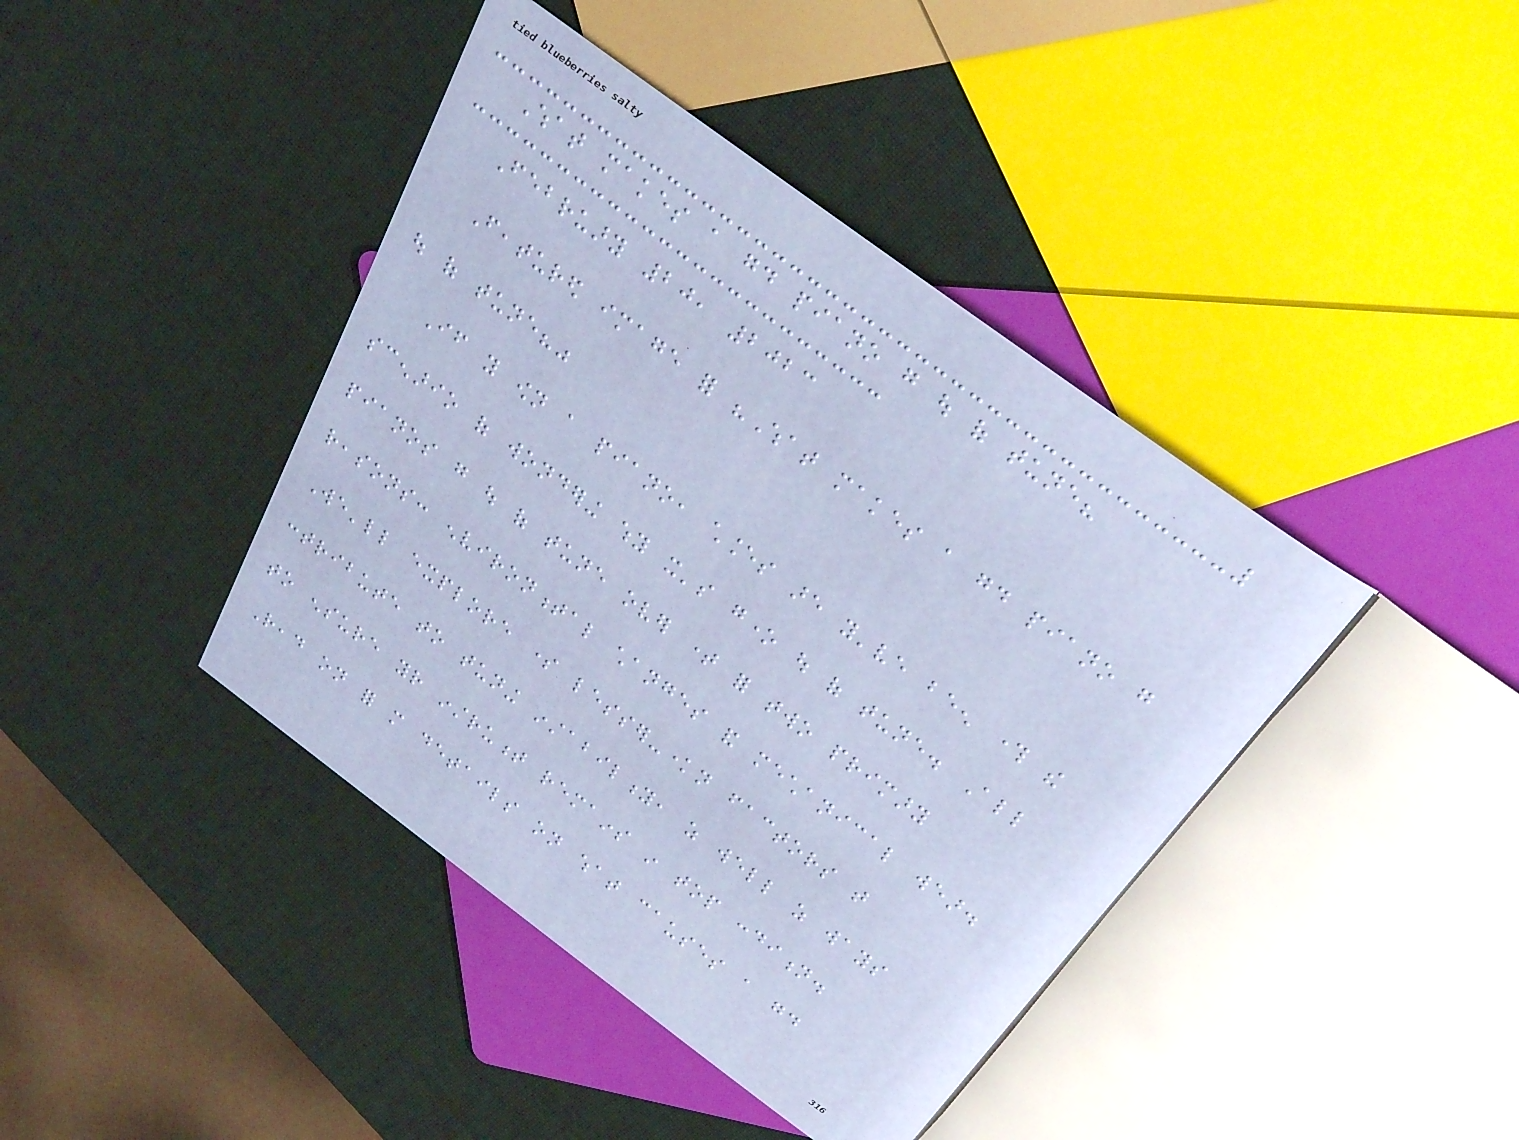What makes a good piano go out of tune?
February 20, 2023
Featured image for "What makes a good piano go
out of tune?"
If you own a piano, chances are you've been through the
scenario of wondering why it's gone out of tune. All
pianos go out of tune over time for two primary
reasons: environmental changes and mechanical wear.
We'll explore some lesser-known factors that
contribute to tuning instability, as well as ways
to ensure your instrument remains in top condition.
Read on for more details on what causes a good
